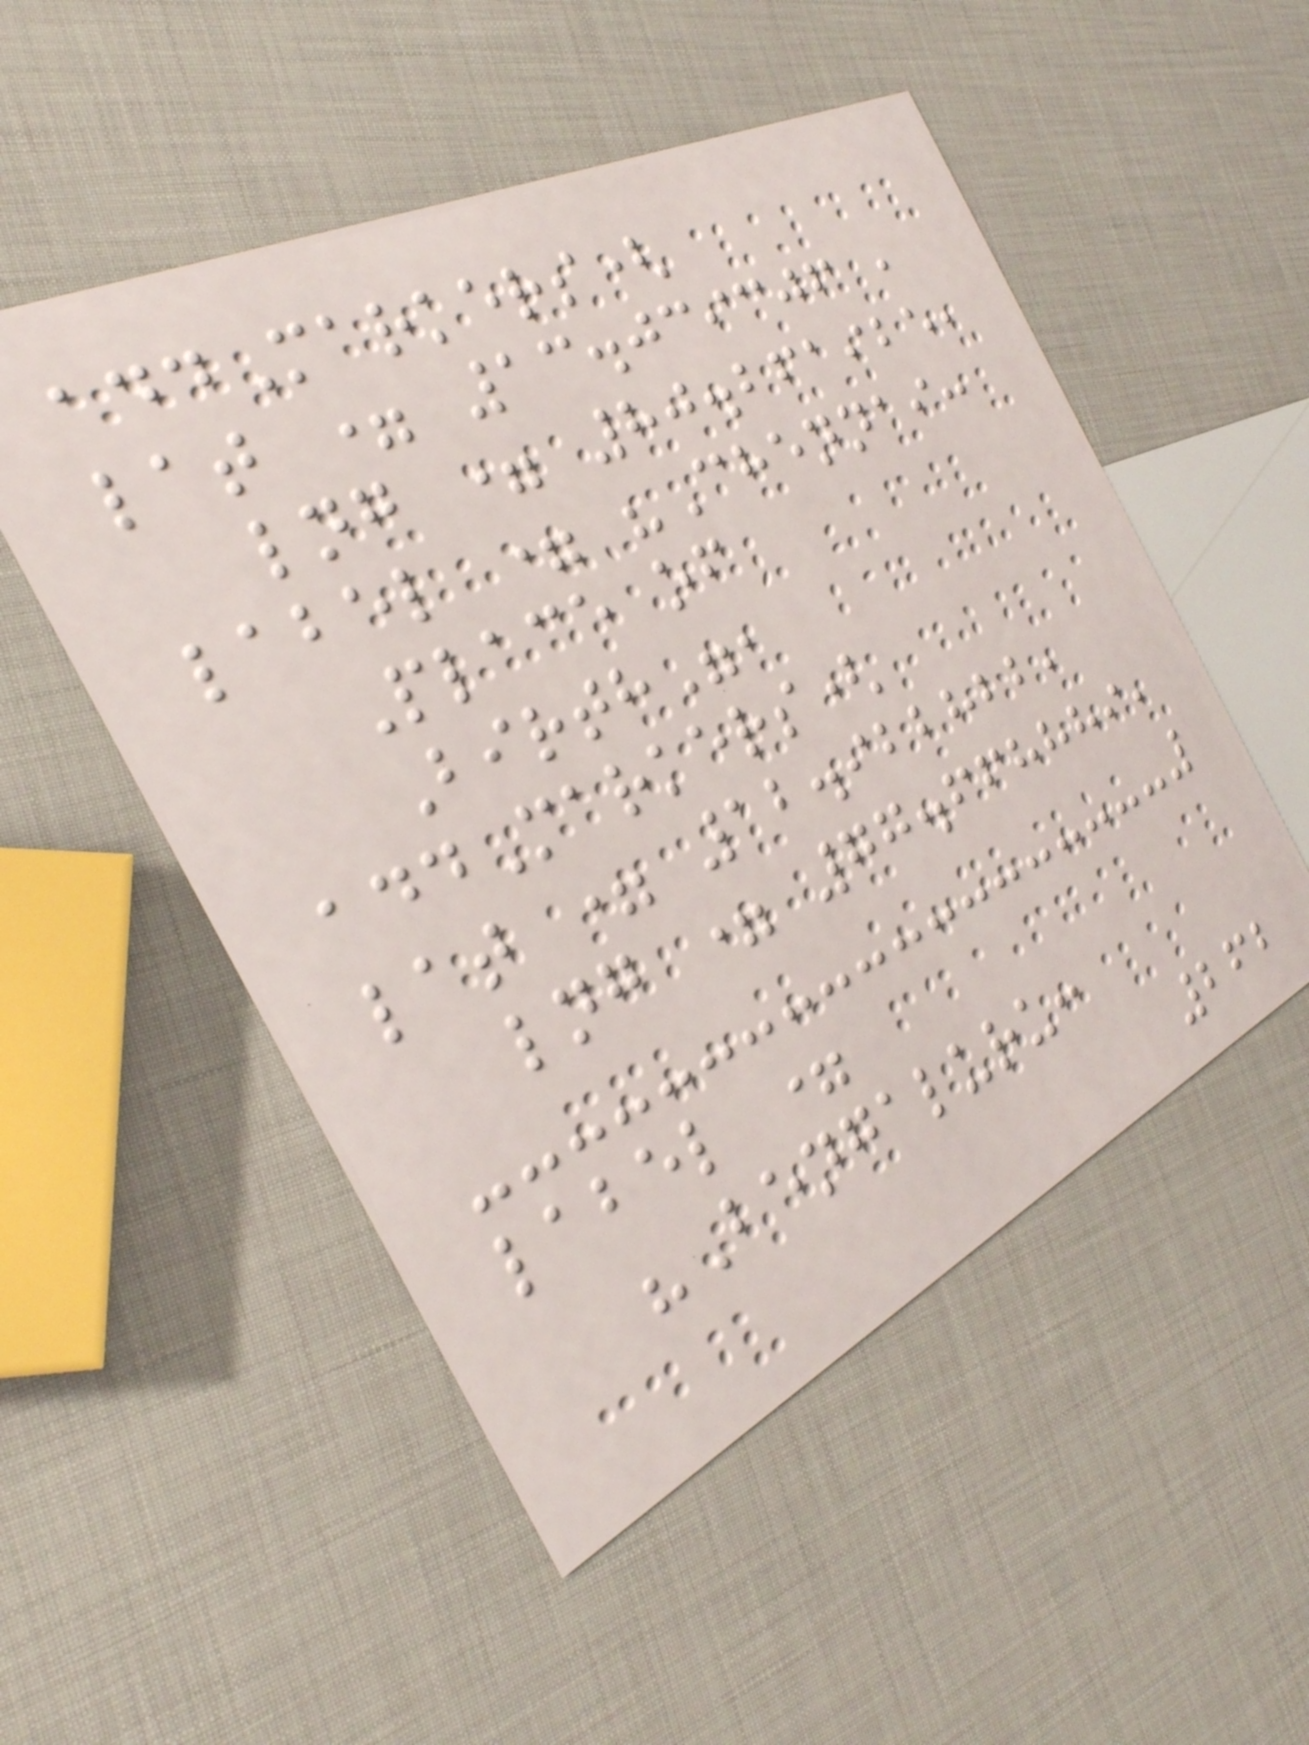addMarkers(
lat = 13.039306 ,
lng = 80.261925,
label = "Chennai:
Place of
Birth",
addMarkers(
lat = 12.922822,
lng = 77.668889,
label =
"Bengaluru:
262
